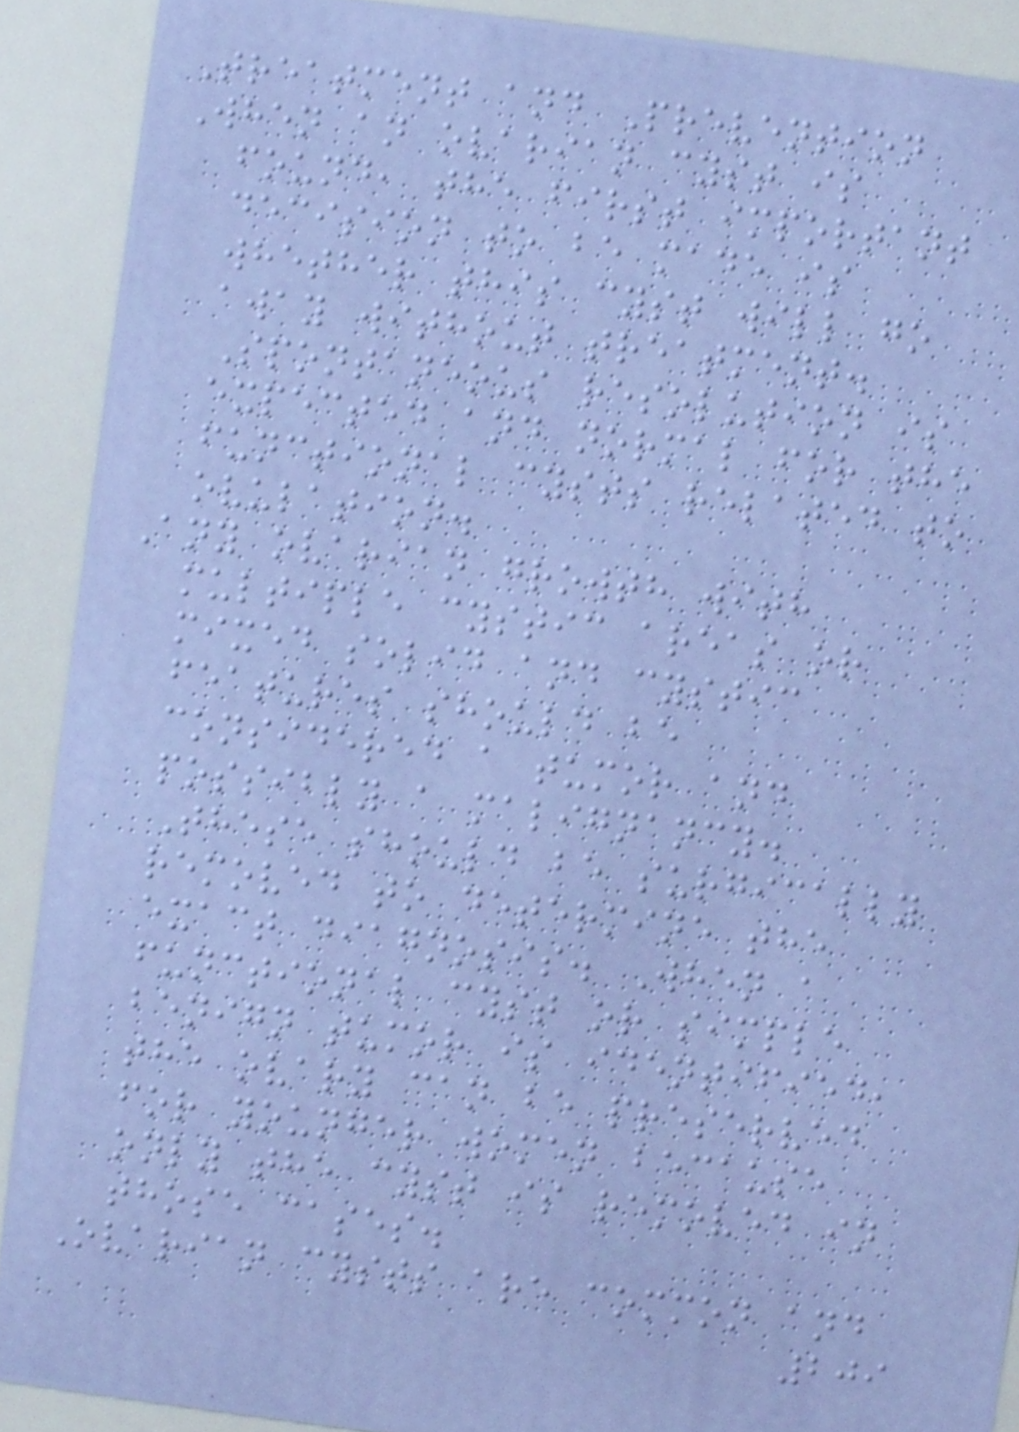Treatment and Prevention
When an ovarian cyst is
found, the first important
decision to be made is
whether this cyst will go
away without treatment.
Spontaneous resolution is
expected and normal for the
functional cysts related to
ovulation.
Any ovarian growth with
multiple cystic areas or
mixed solid and cystic
features should be
considered a tumor and
possibly a malignancy.
These should be surgically
removed to determine the
exact diagnosis. When a
functional cyst or simple
benign tumor is identified,
the ovary can be preserved
for younger women because
only the cyst is removed in
those cases.
Ovarian cysts are common and
209
